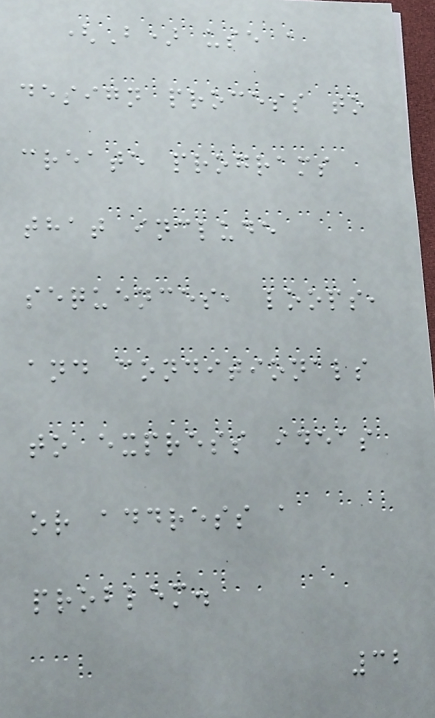(B) use a
design process to
create programs
that include
sequences, loops,
and conditionals
to express ideas
or address a
problem.
32
